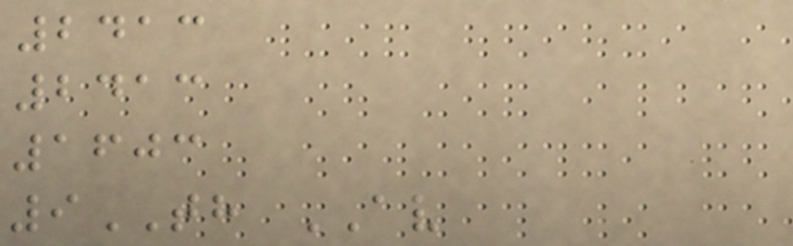2413
2413
1603
9TH AV
